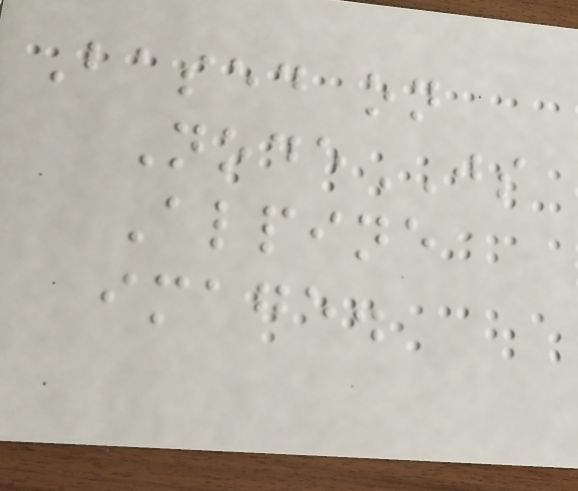Based on
NodeJS
Alpine
image.
